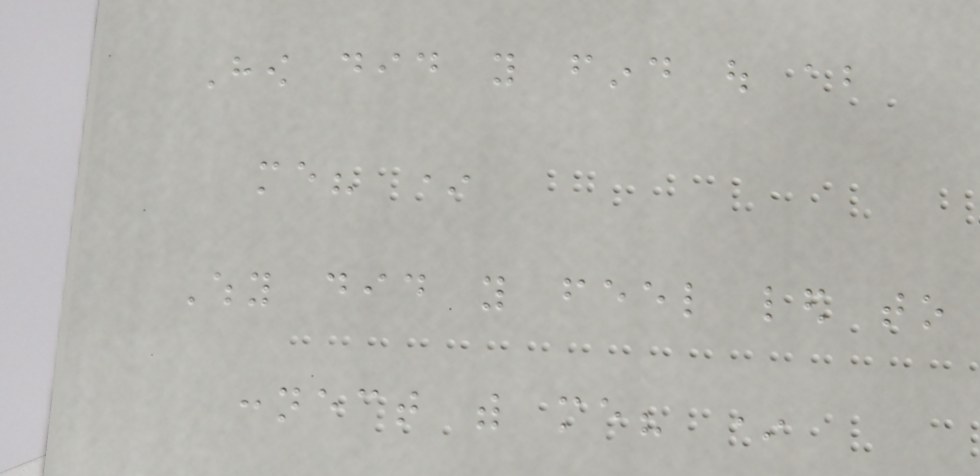How did you find out about
me? *
Why did you feel led to
connect with me? *
